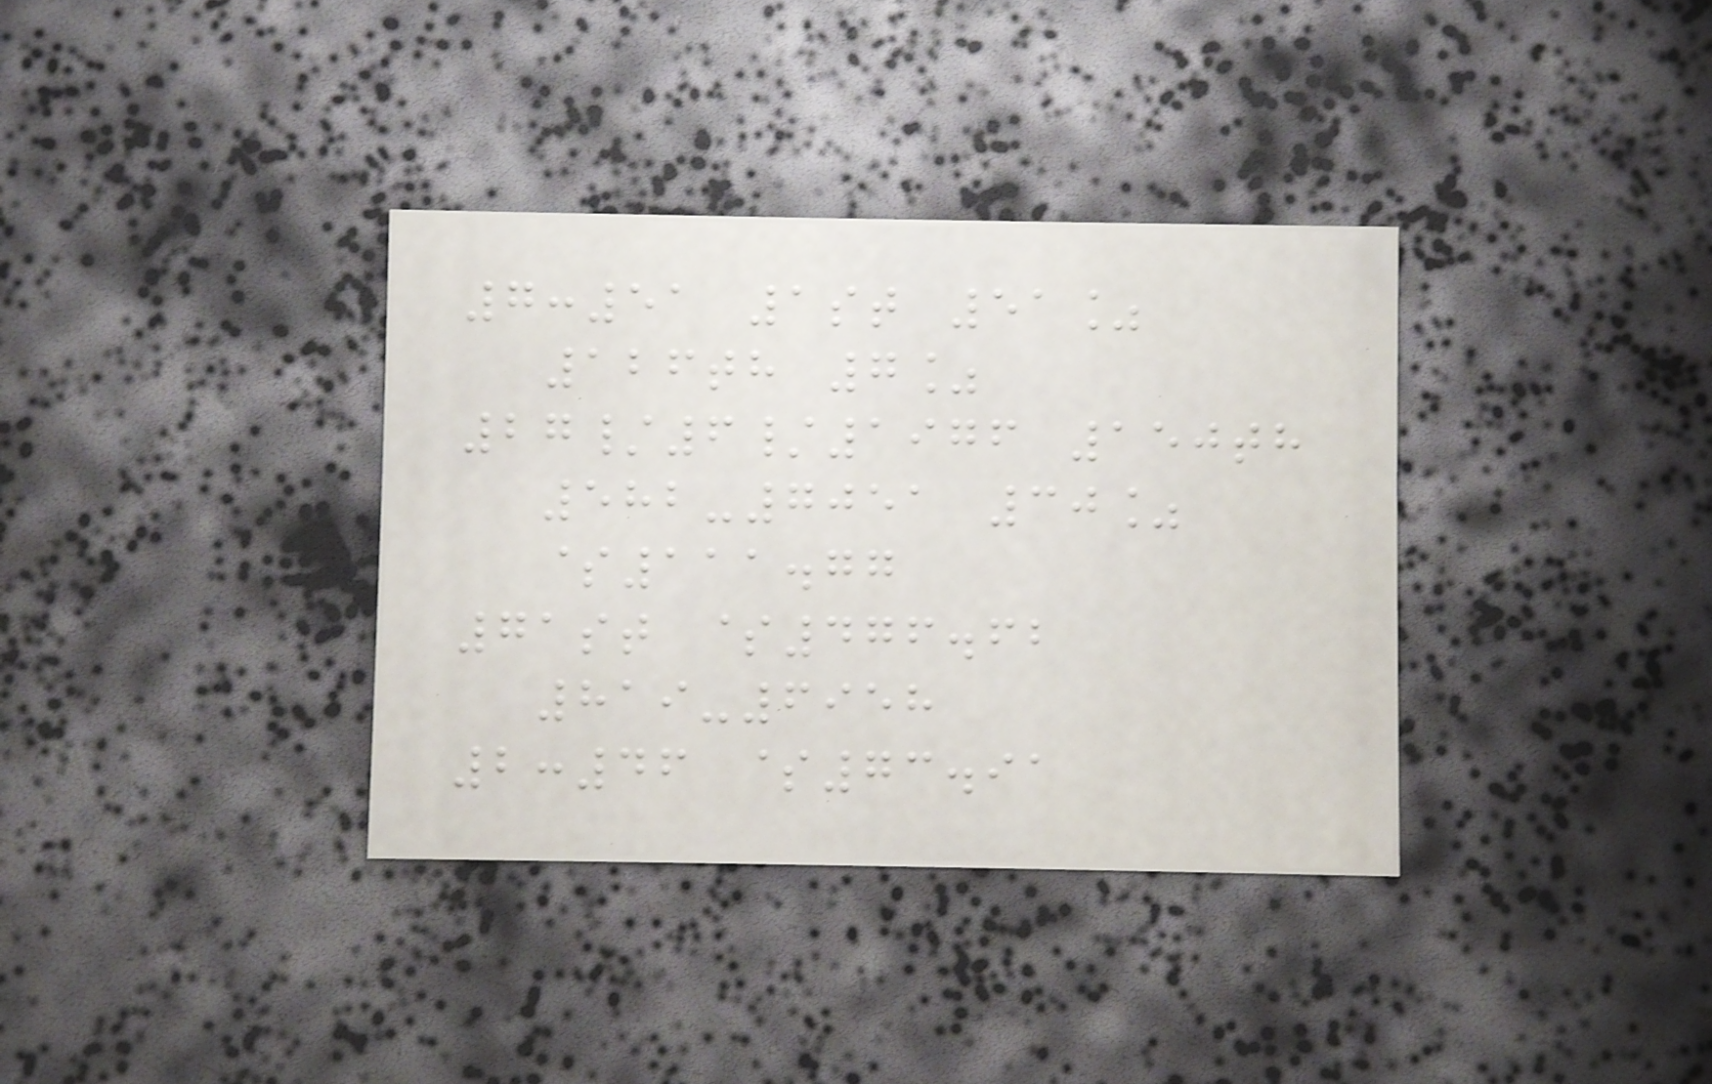7:51 1st 51%
126th 7%
27/6/1976 150th
582-7051 30%
$111.77
71st $476.62
819-6958
2:46 $73.91
